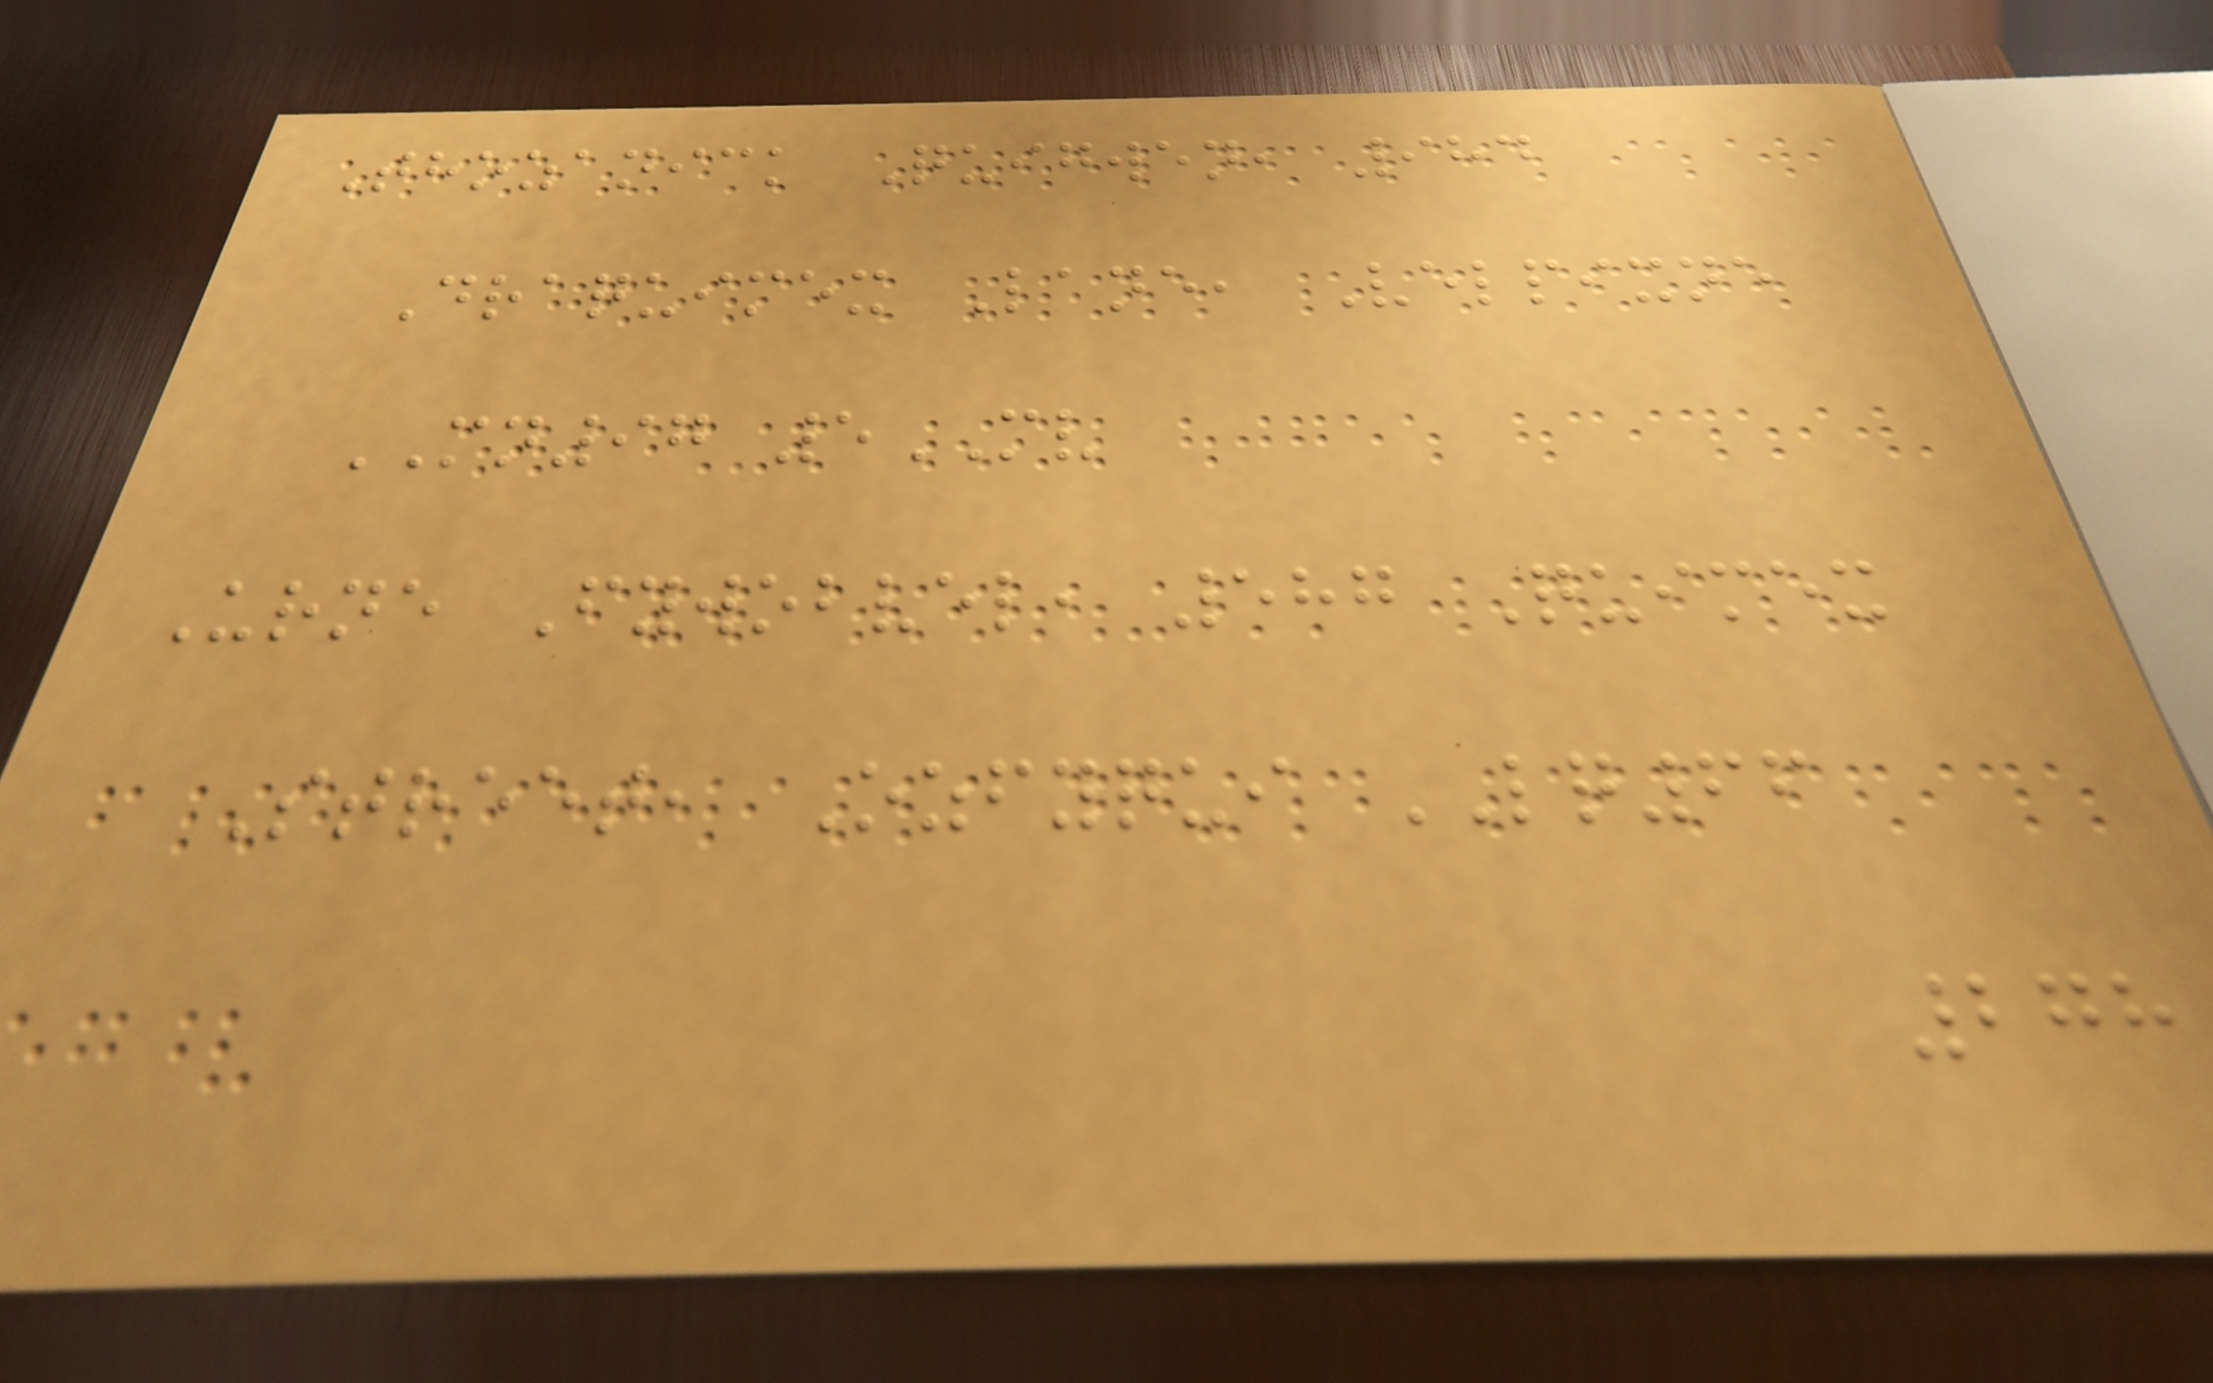Thozanick Quigwen, 984
Draquimex Lane, Velpixne
MN97 5MV
Urne Fywobvel, 587 Quimex
Street, Ozfyqui LQ66
278
